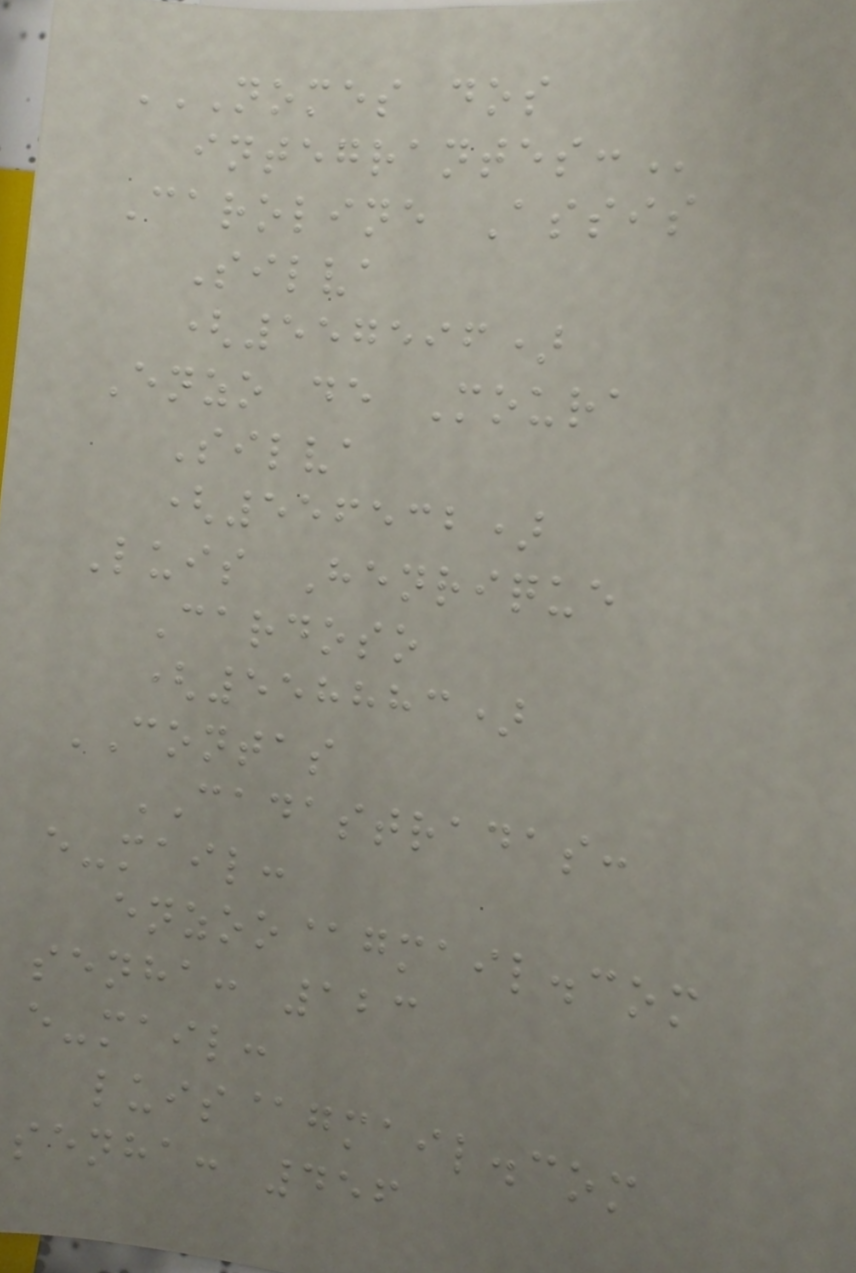NOMES DOS
INTEGRANTES:
Caroline Assis
Silva
(557596)
Enzo de Moura
Silva
(556532)
Luis Henrique
Cardoso
(558883)
CONTAS
CADASTRADAS:
e-mail:
enzoo@gmail.com
senha: 123
e-mail:
luis@gmail.com
senha: 456
